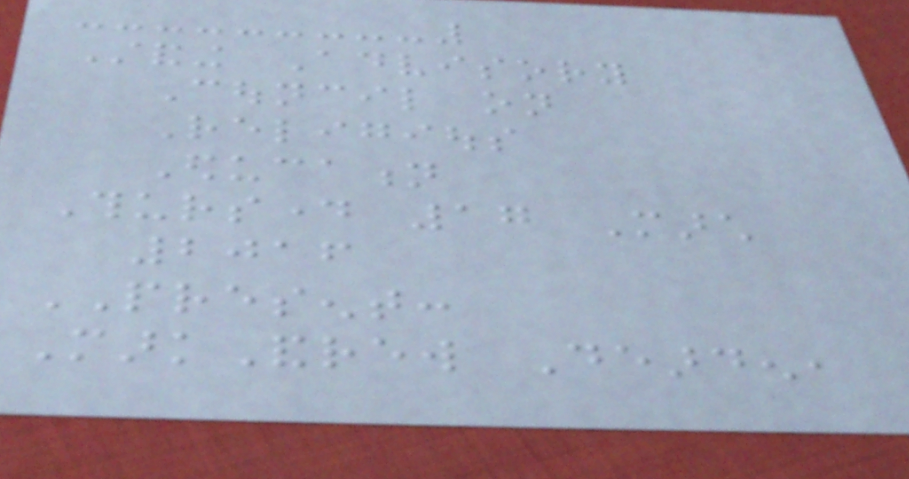Standing Advisory
Council on
Religious
Education
Thursday 17 March
2016
PRESENT:
MarkAndrew Dearden,
